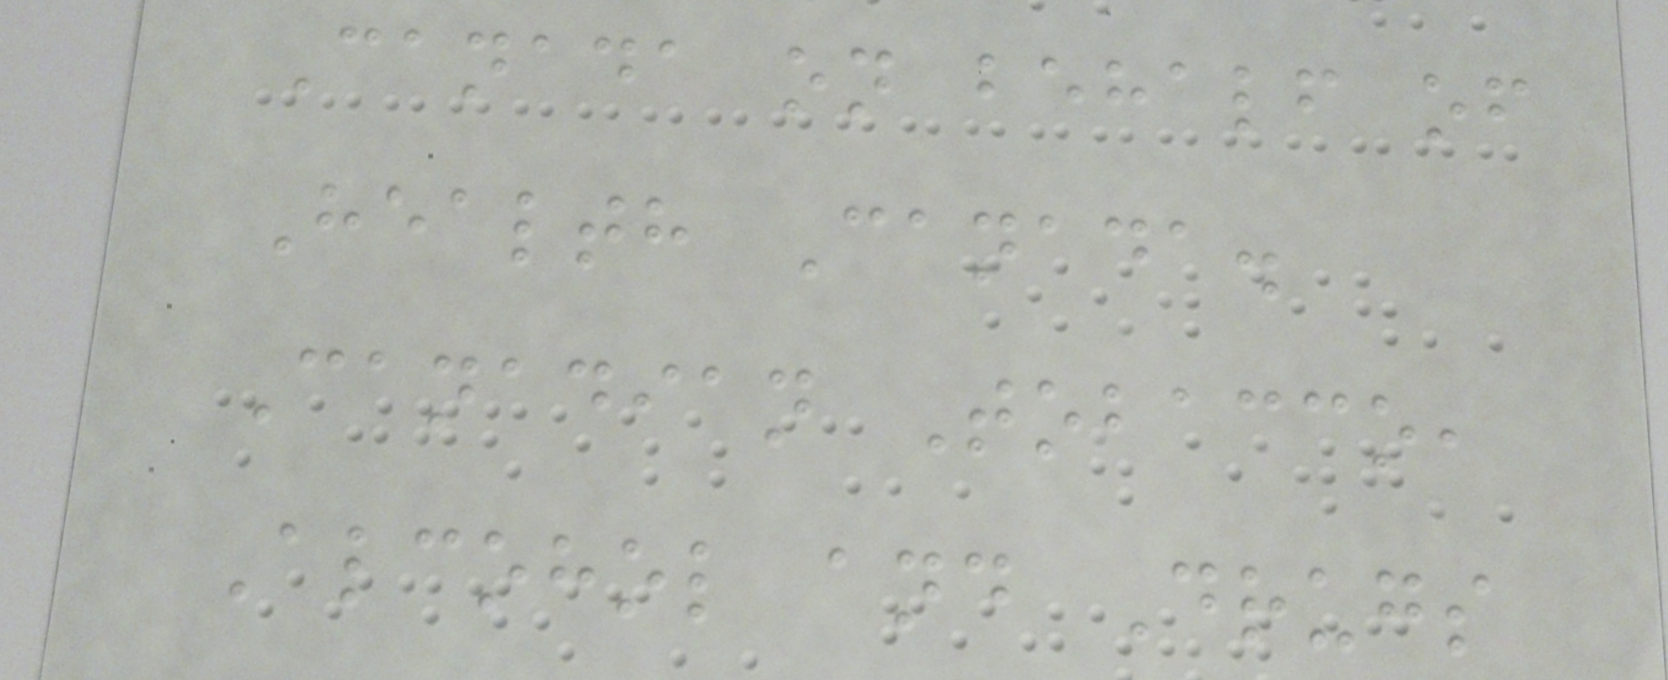Canada on behalf of
Health Canada.
Canadian Tobacco,
Alcohol and Drugs
